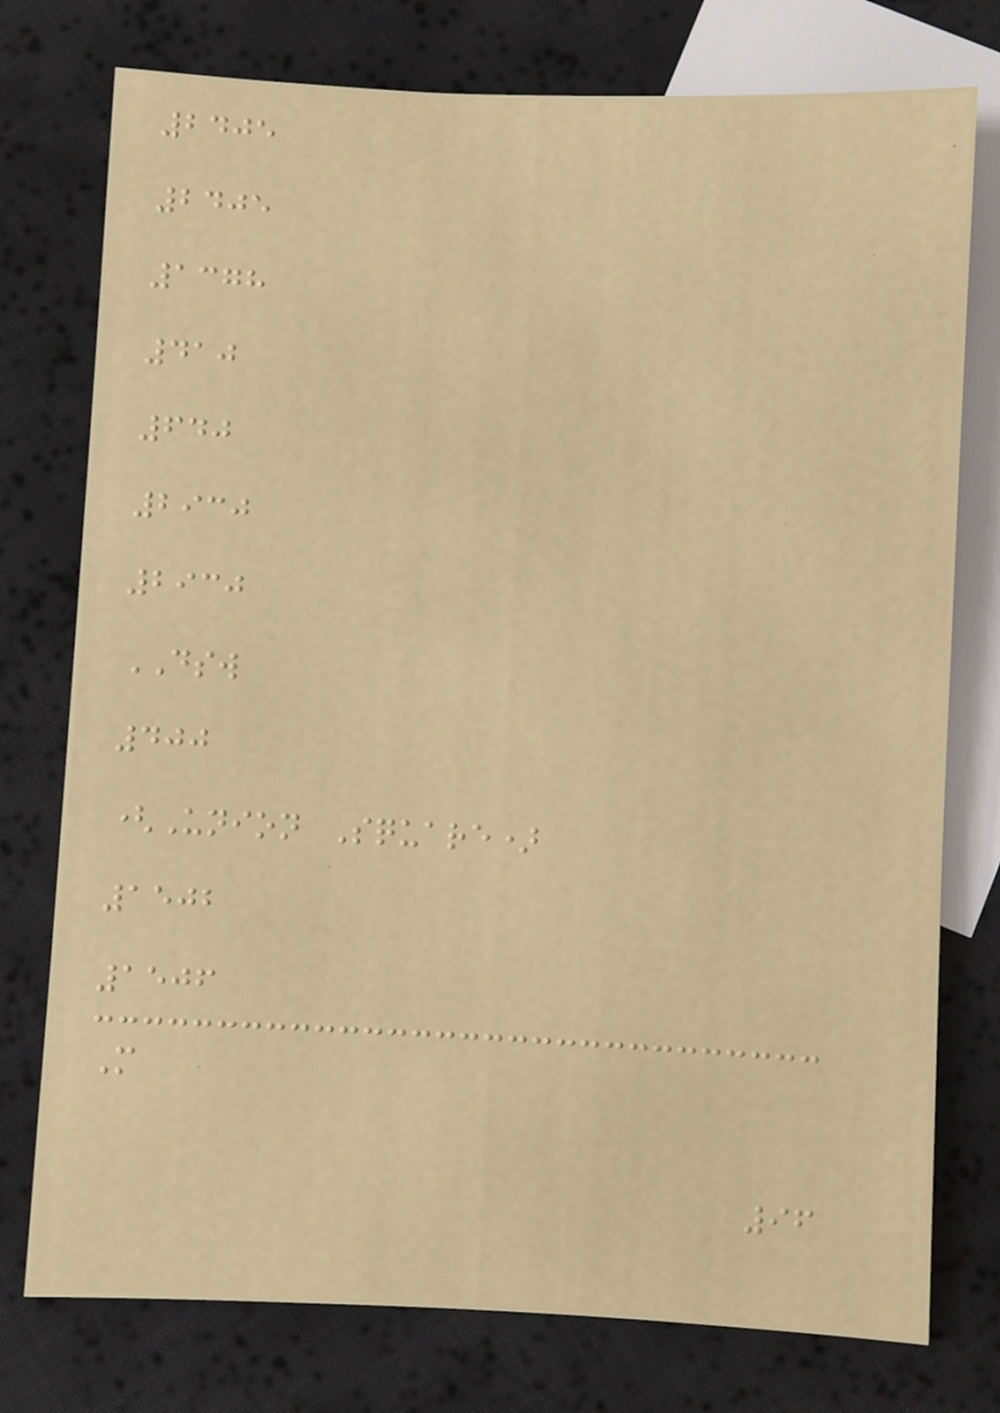2405
2405
1378
410
640
2930
2930
DSW
400
(Union Square)
1502
1506
M
96
